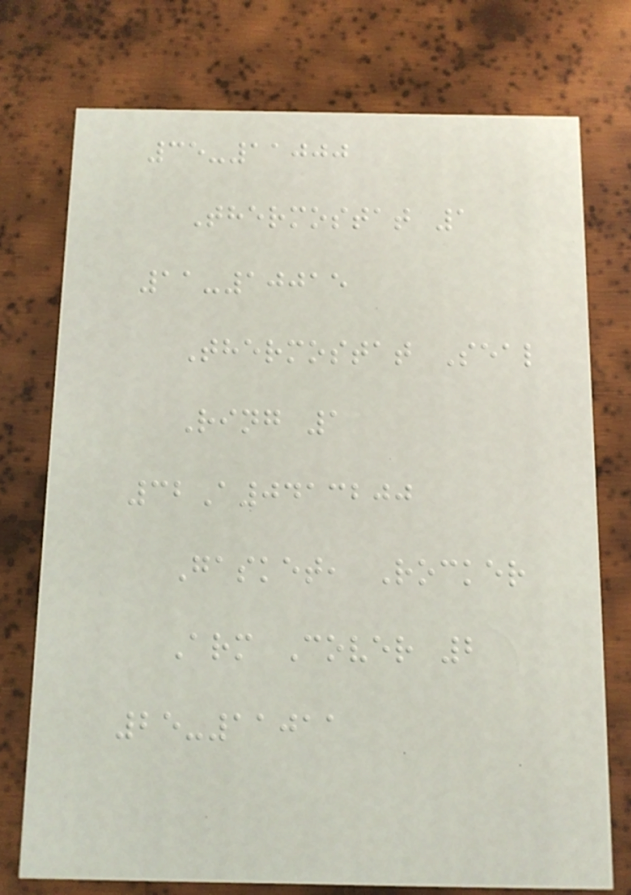35-11000
Thermostat 1
11-10015
Thermostat Seal
Ring 1
32A0413200
Gasket, Rocker
Arm Cover 2
25-11011
